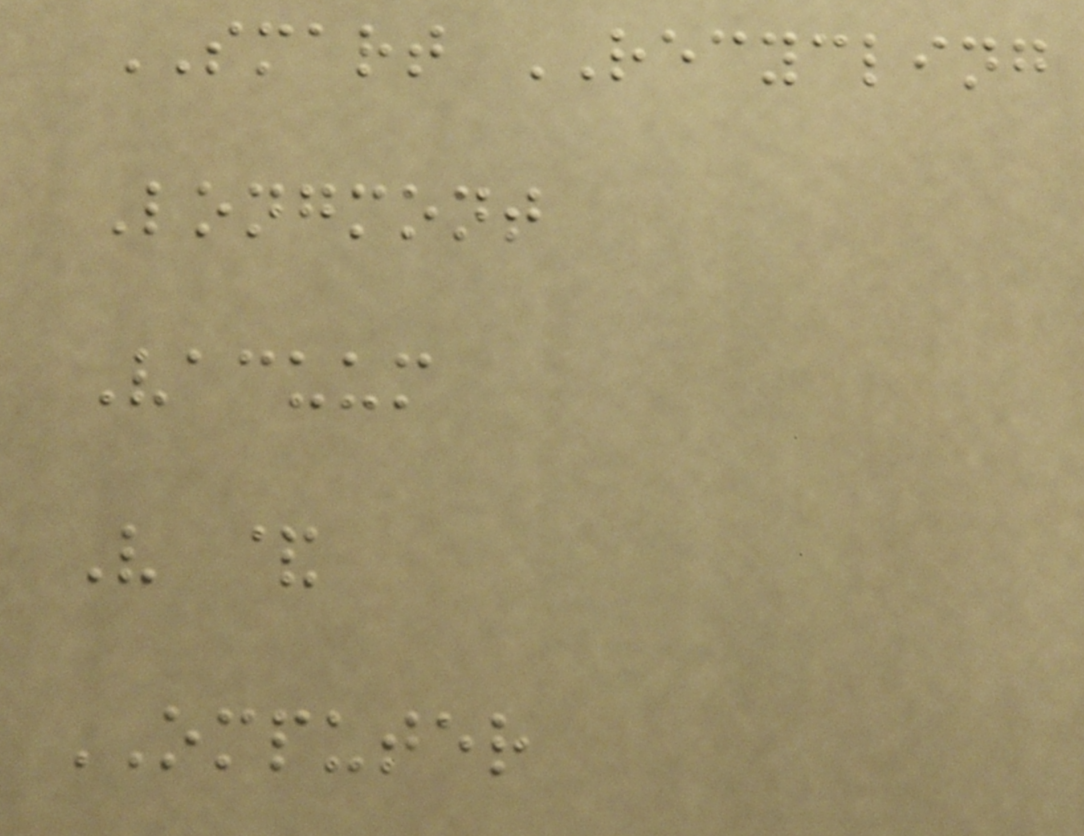SMART RECYCLING
Longmont
Vacuum
V &
OMPUTER
